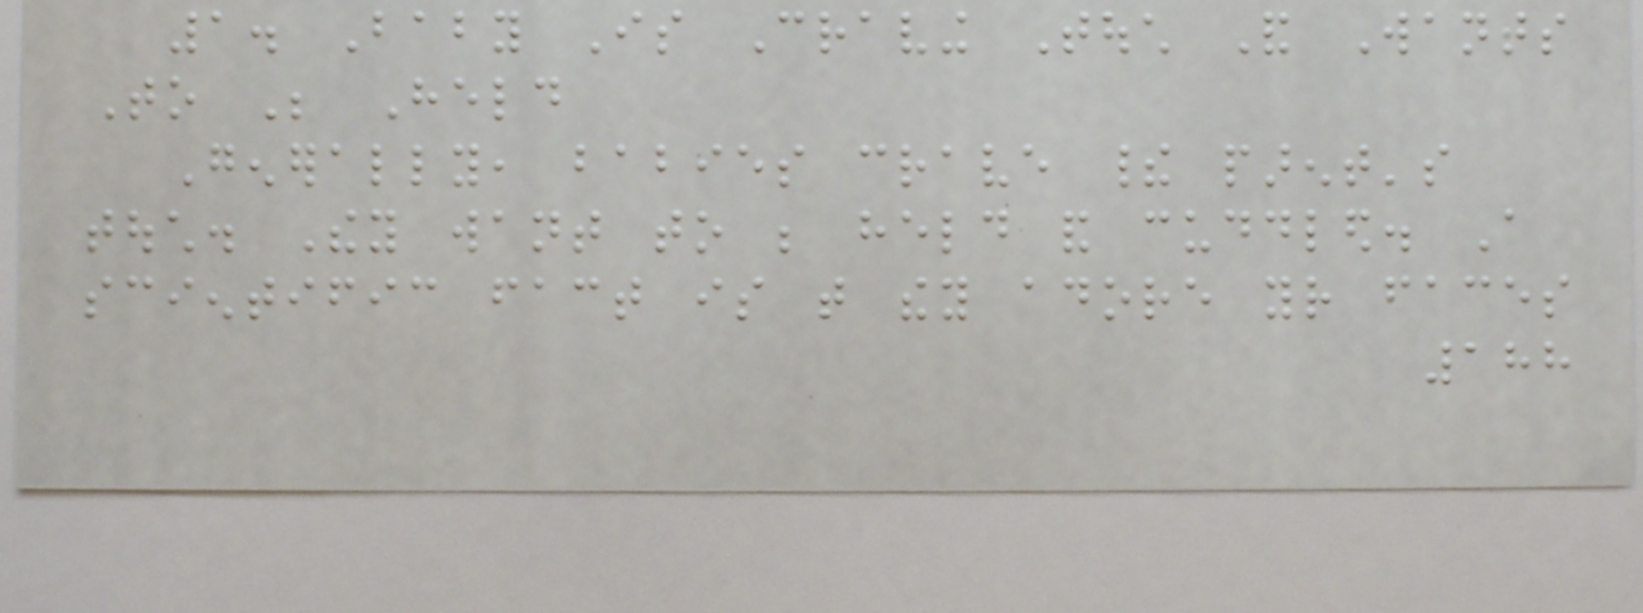1. Baby Is Craving Touch And Wants
To Be Held
Generally, babies crave their parent's
touch. They want to be held and cuddled. A
scientific fact is that they adore your faces
188
